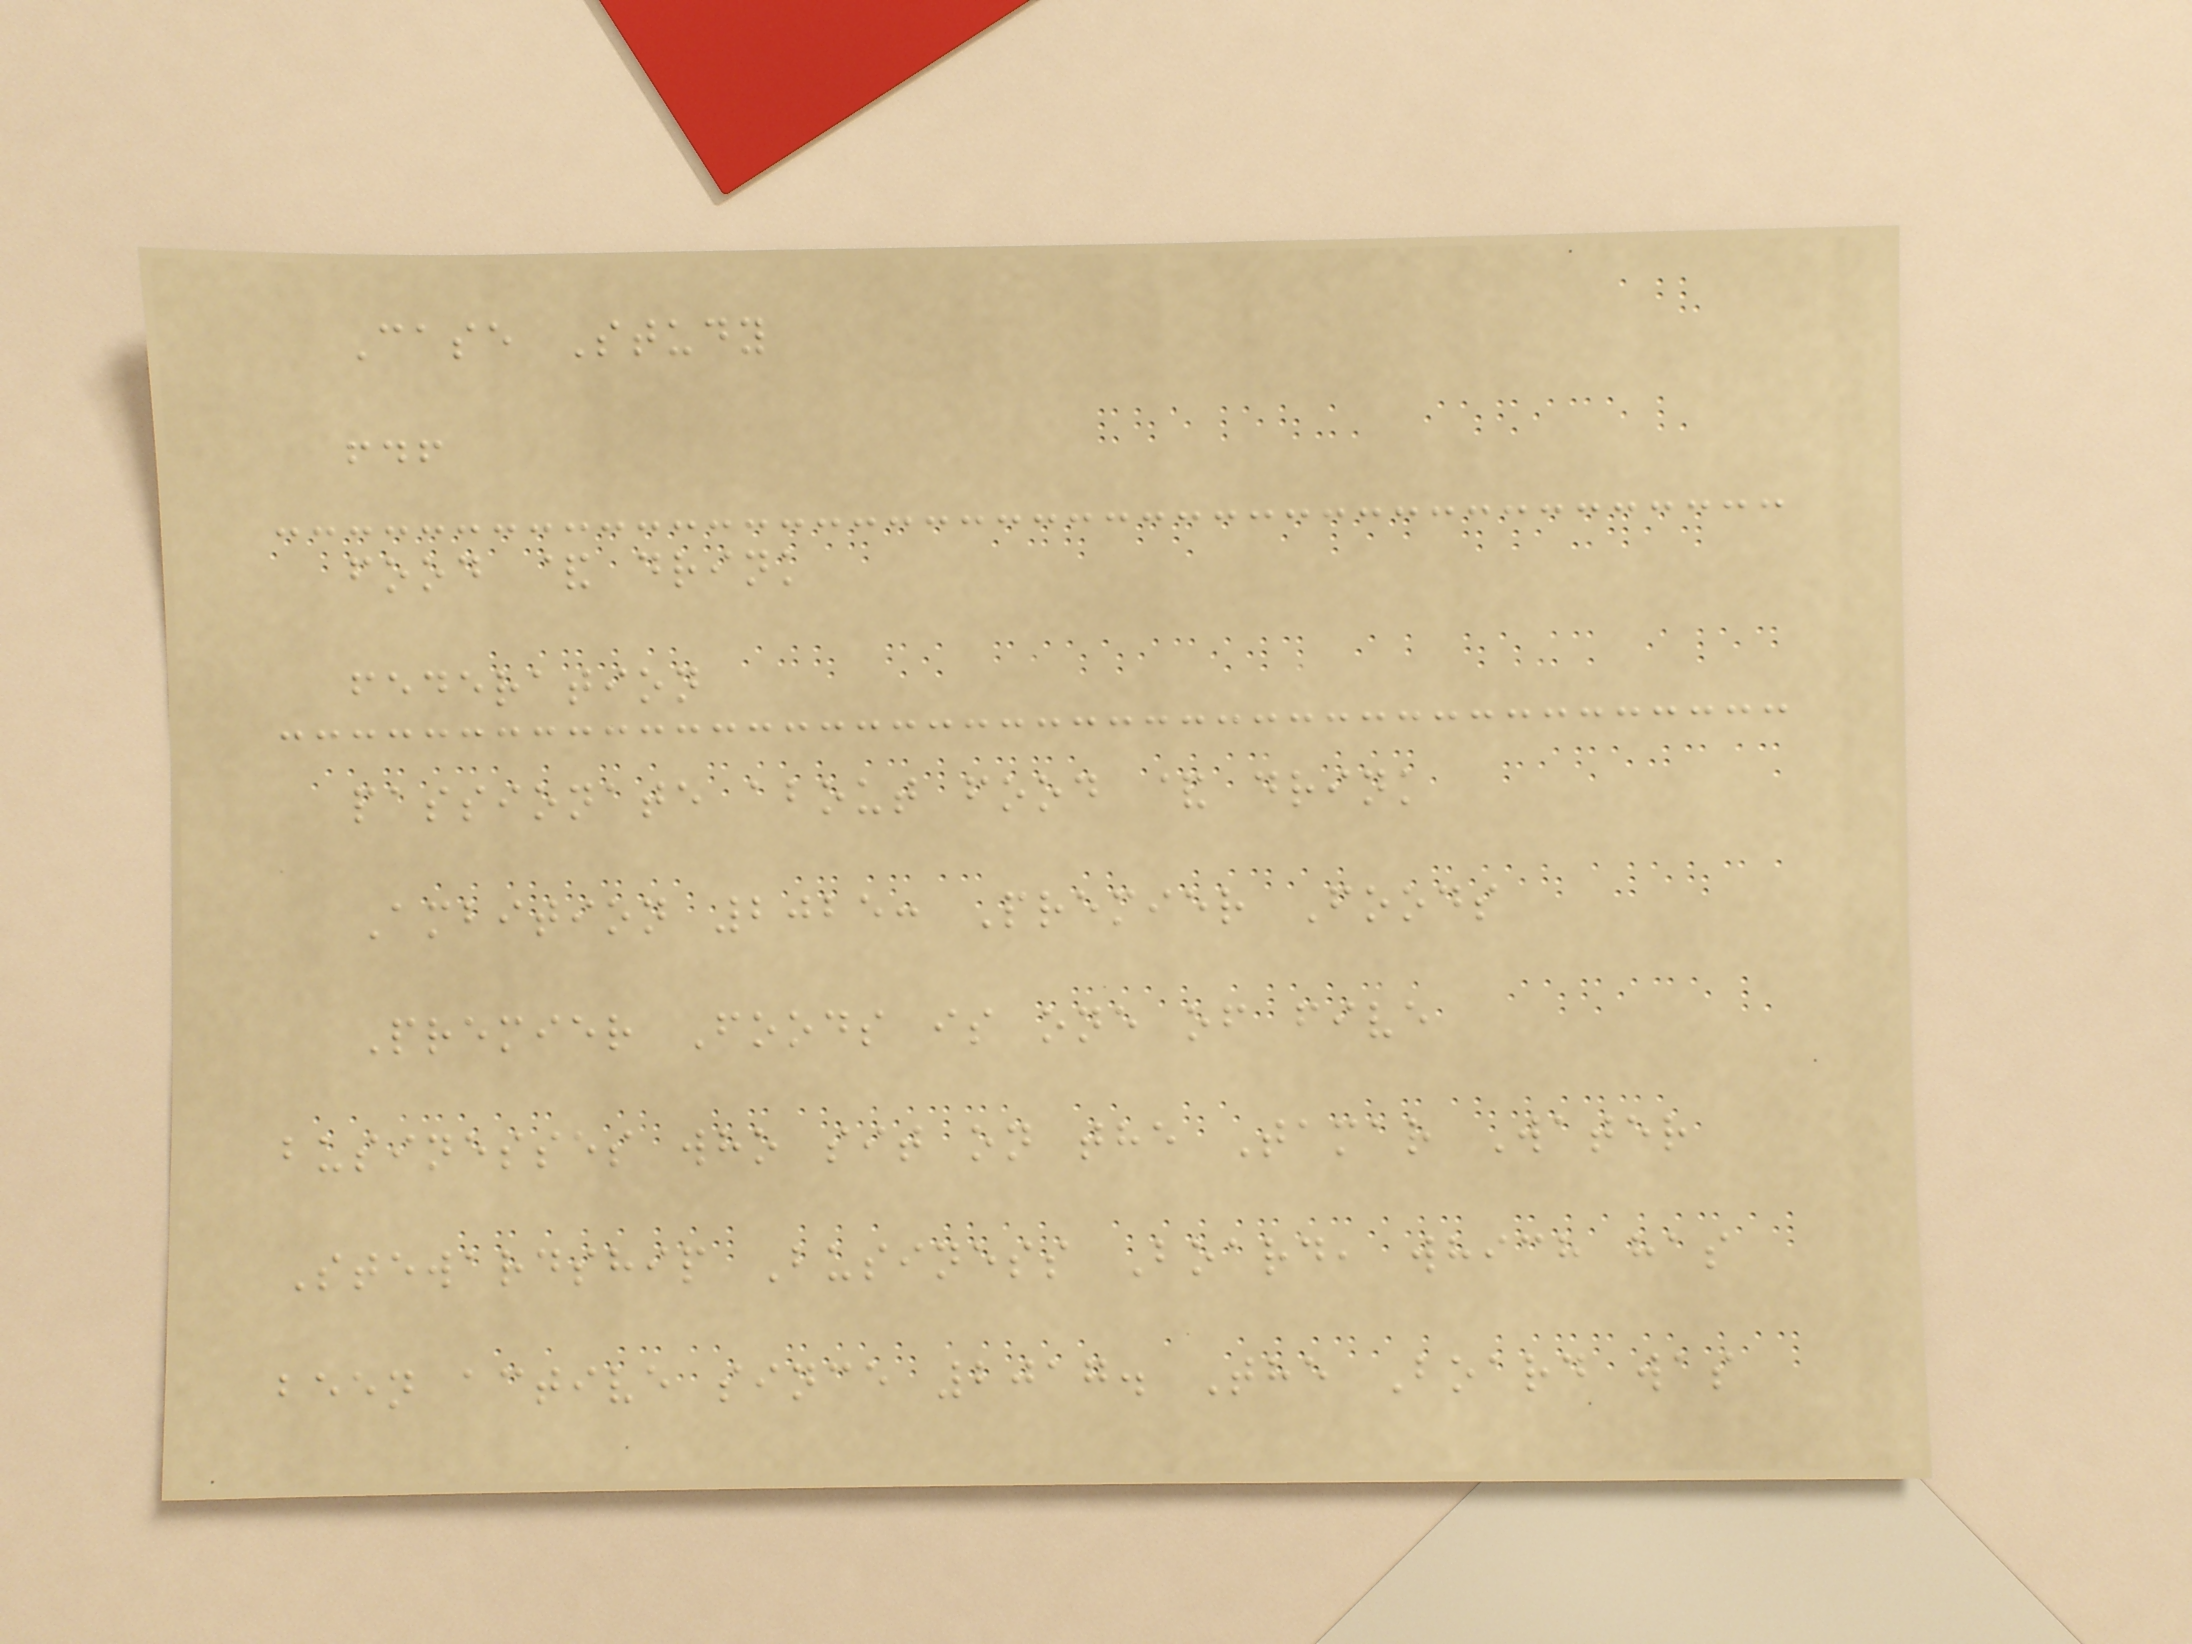Case Study
fdf
food & drink
federation
passionate about food & drink
Ambition 2025: Premier Foods
Premier Foods is one of five
businesses who sit on the Tamar Water
Stewardship Business Board, which has
been active since 2017. The Board was
